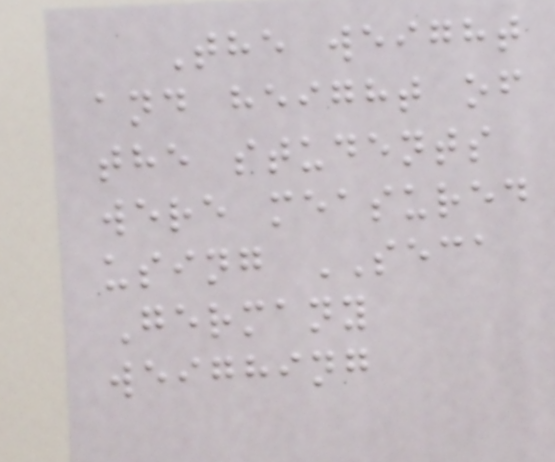The weight
and height of
the students
were measured
using SECA
Germany
weighing
